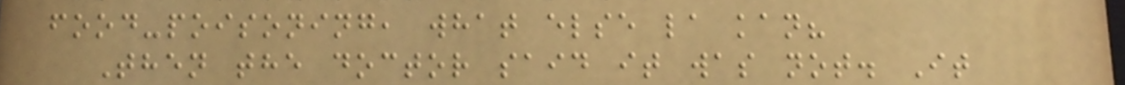food-poisoning, what else la kan?
Then the doctor said it was not. It
